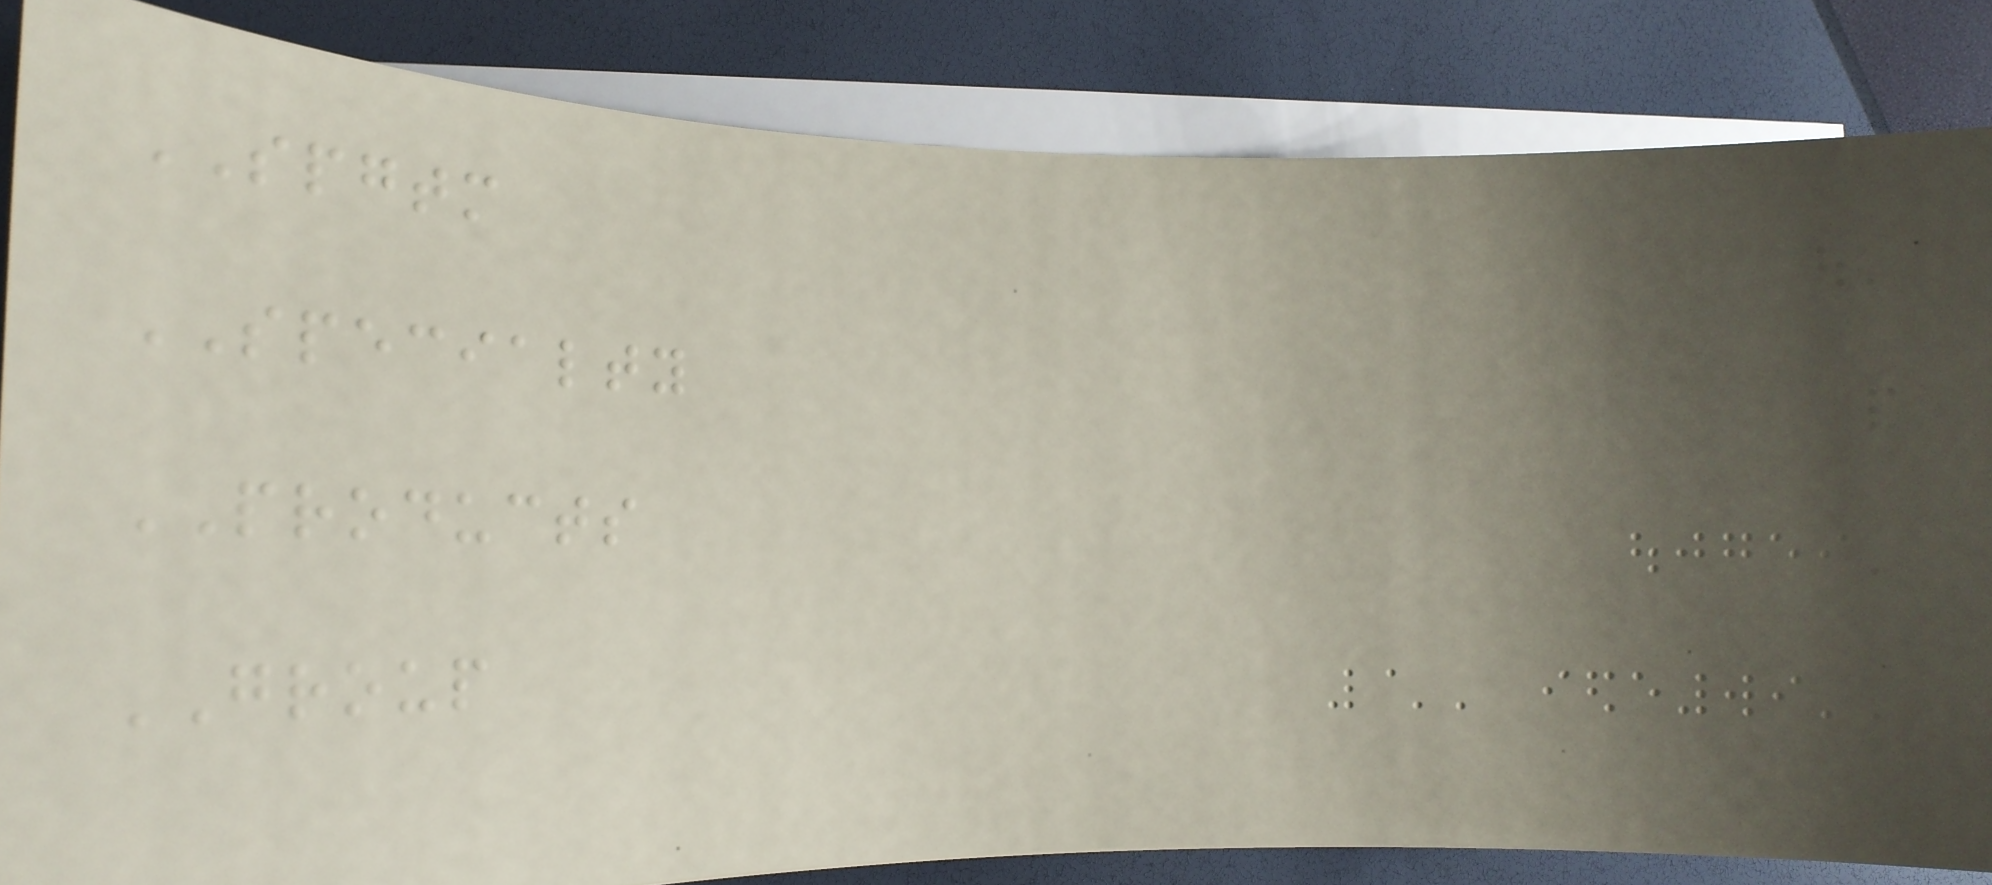SPGTM
SPECIALTY
PRODUCTS
GROUP
